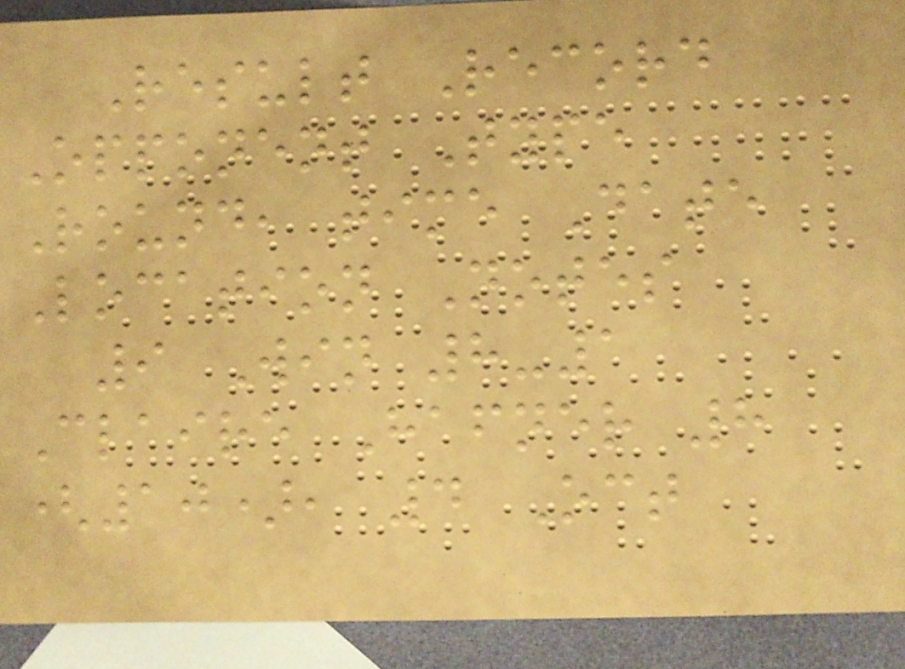Result Record
Opponent Type
Round, time Date
Location Notes
9 Win 8-1
Claire Hafner 8
(10), 4 Oct
